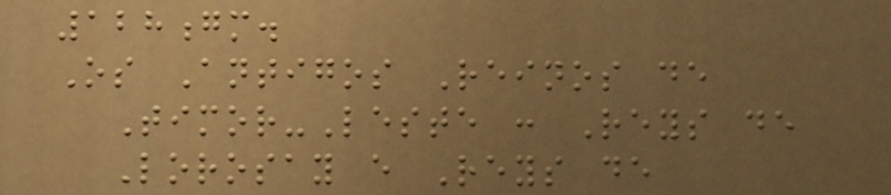128gm.
Os Antigos Reinos de
Timor-Leste : Reys de
Lorosay e Reys de
